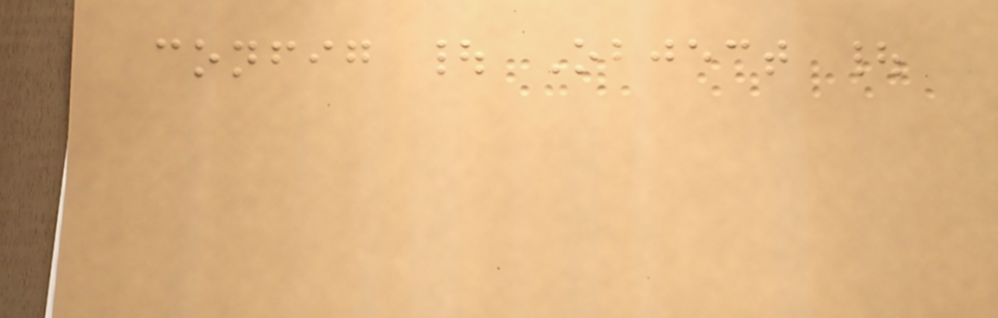config | Object |
